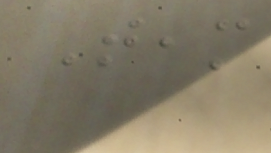Team
